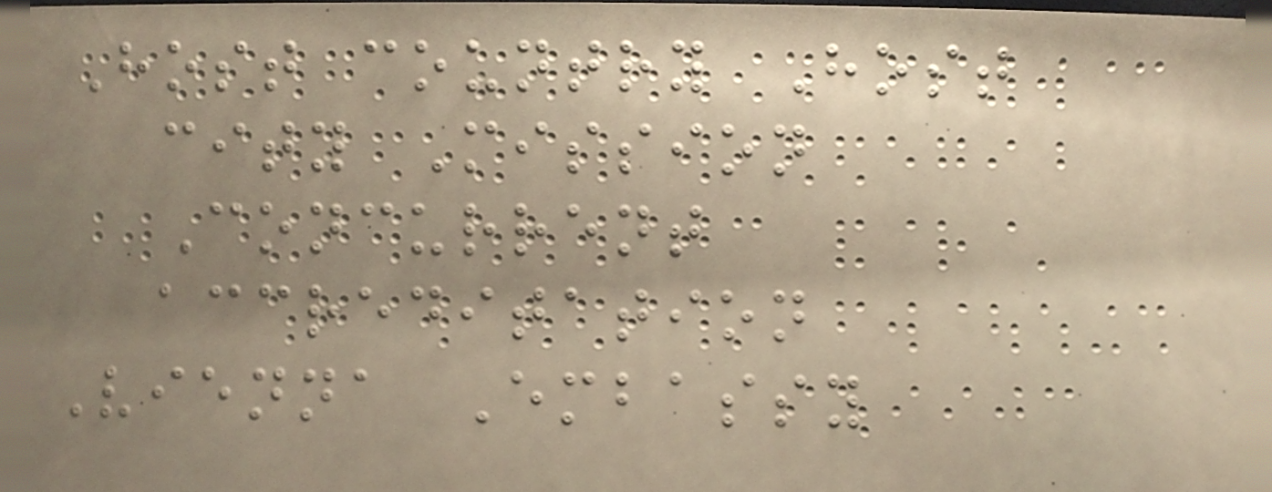Host country Host
city Mission
Concurrent
accreditation
Vienna Embassy
